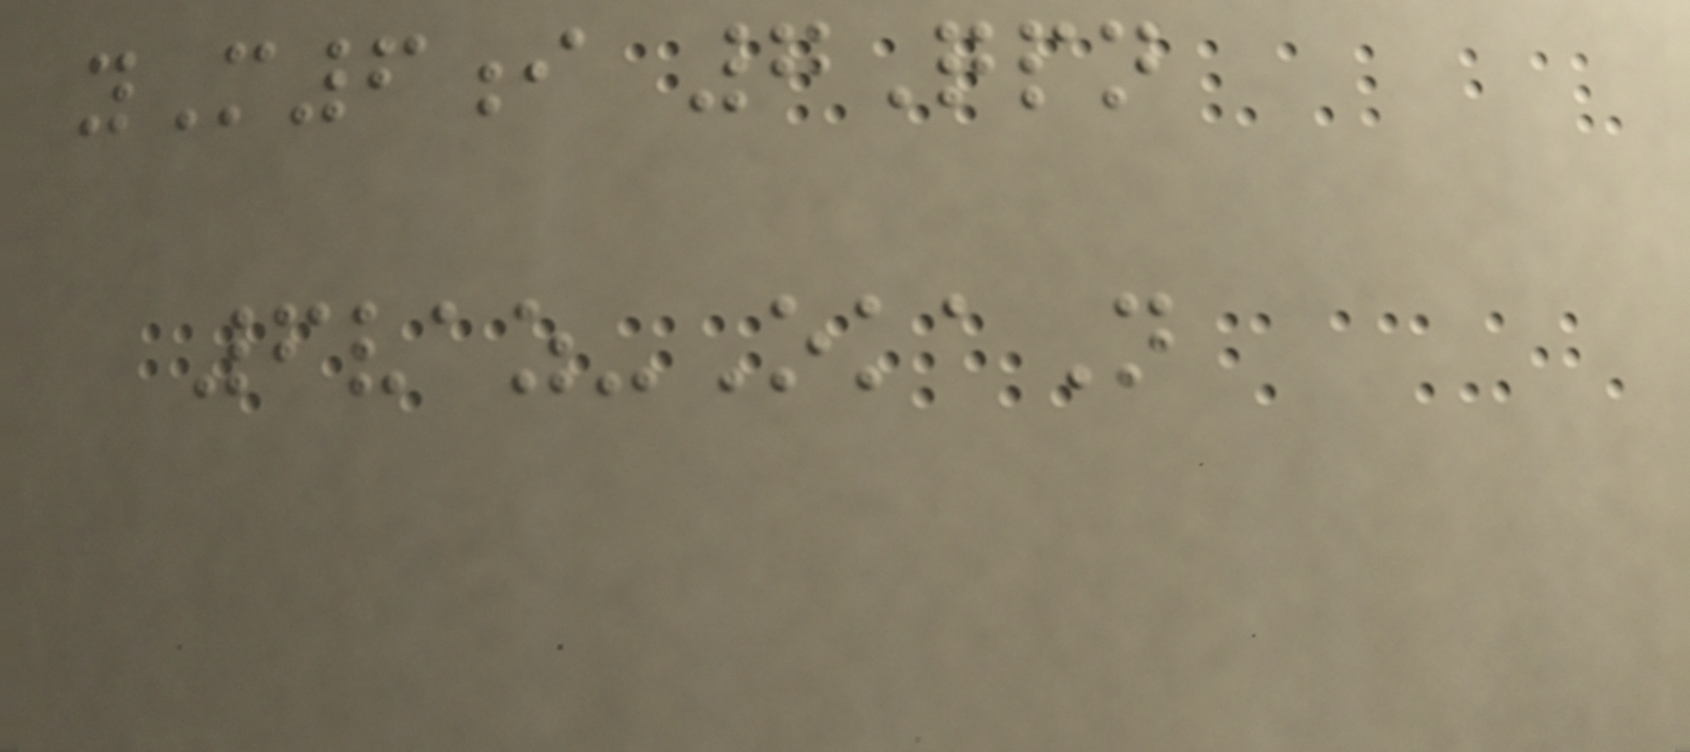yM6i 7Qpn
6vaz-OkaN
